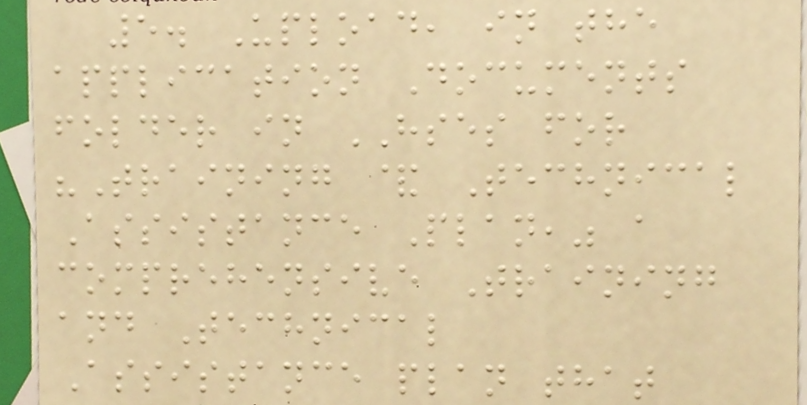5. Upload, in the
application Documents
folder in HSES for
"Training & Technical
Assistance Plan," a
comprehensive Training
and Technical
Assistance plan that
